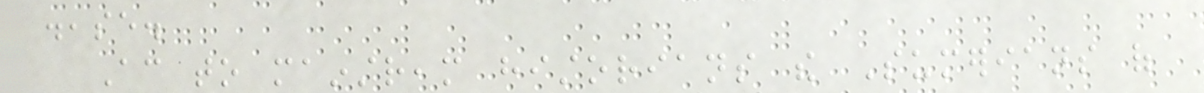disease.
According to mainstream historians the Sumerians of
